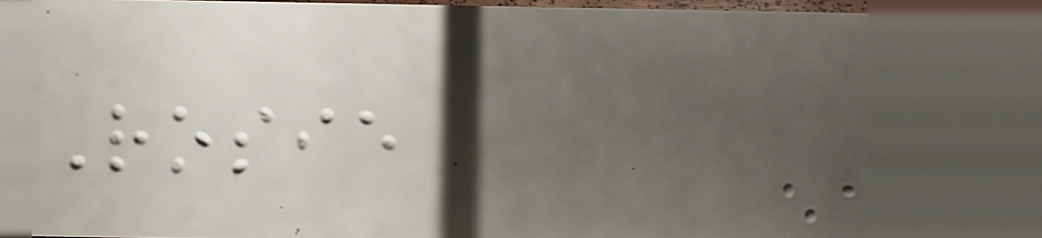Rosie
